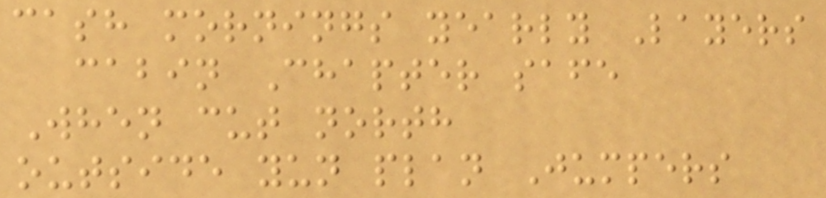cash mornings yearly Layers
cabin Chapter safe
When cut north
outside yun plan Jumpers
